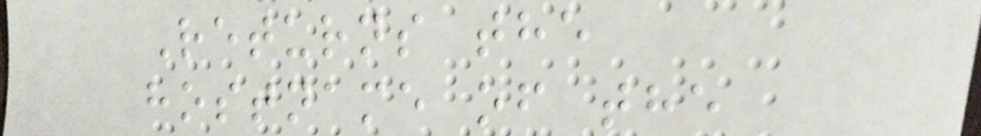Returns the
hostname of the
